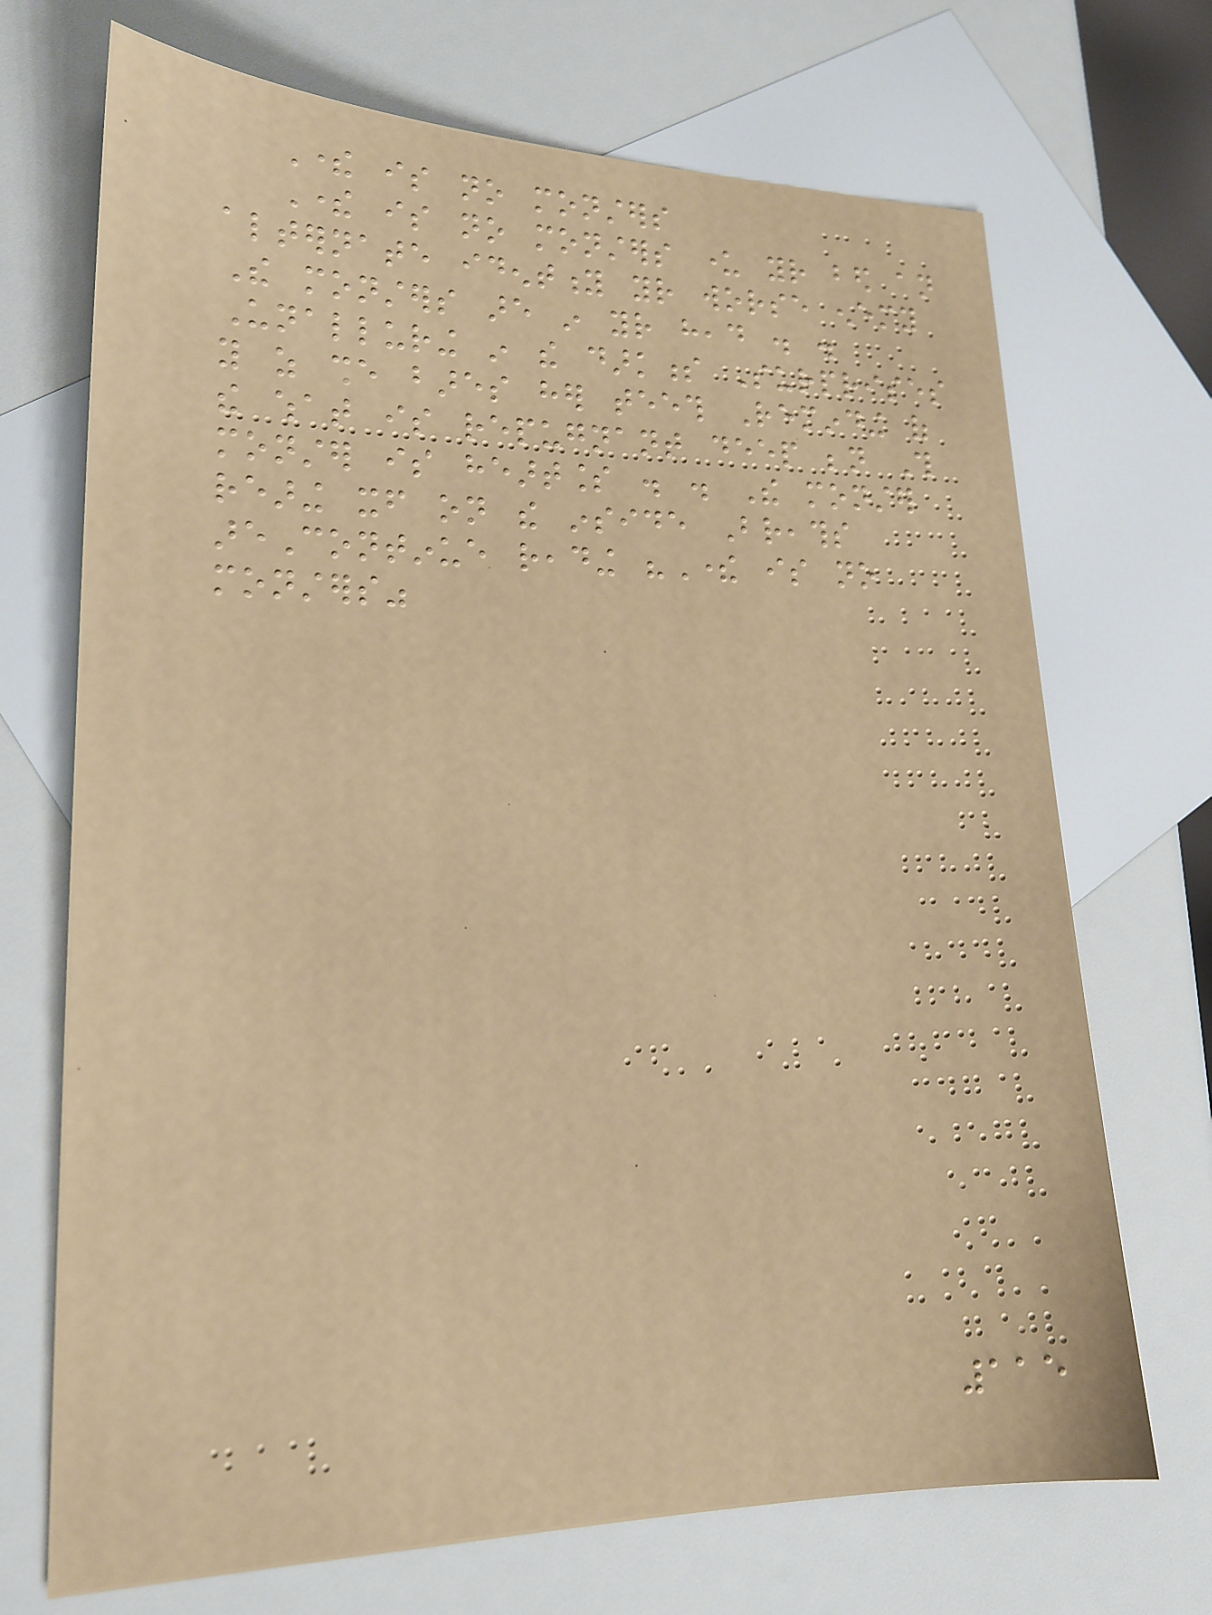There is no monsters
There is no monsters under your bed an
alternate identity your worse enemy
The monsters are in your head . .
Unalluring in the darkness Surprises
you as she bares her teeth Reminding of
the what is repugnant deep beneath This
monster is heartless . . The monster
rearing itself on the inside Breaths
areContinue reading "There is no
monsters"
115
